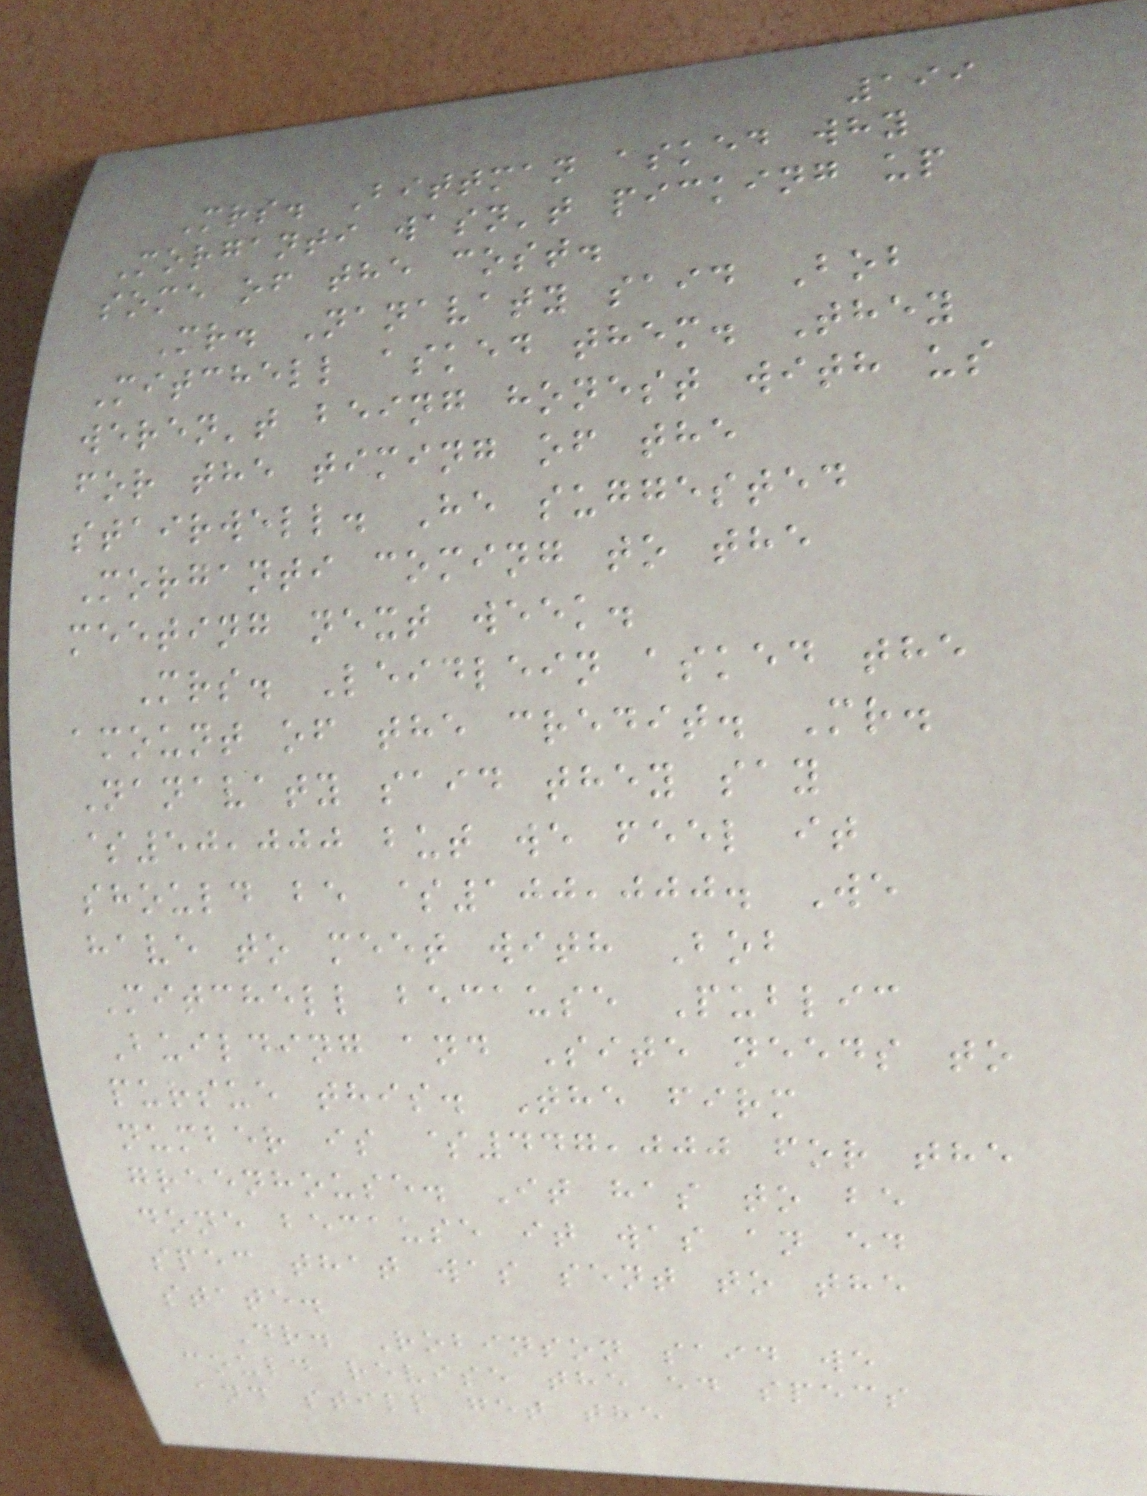199
Mrs. Bittman asked why
Morganti wasn't picking up
some of the cost.
Mr. Nanavaty said Bob
Mitchell asked them. They
weren't being honest with us
for the timing of the
stairwell. He suggested
Morganti coming to the
meeting next week.
Mrs. Leidlein asked the
amount of the credit. Mr.
Nanavaty said they say
$50,000 but we feel it
should be $100,000. We
have to meet with Bob
Mitchell because Public
Building and Site needs to
pursue this. The firm
number is $447,000 for the
greenhouse. It has to be
done because it was an ed
spec that was sent to the
state.
Dr. Robinson said we
could revise the ed specs
and still get the
